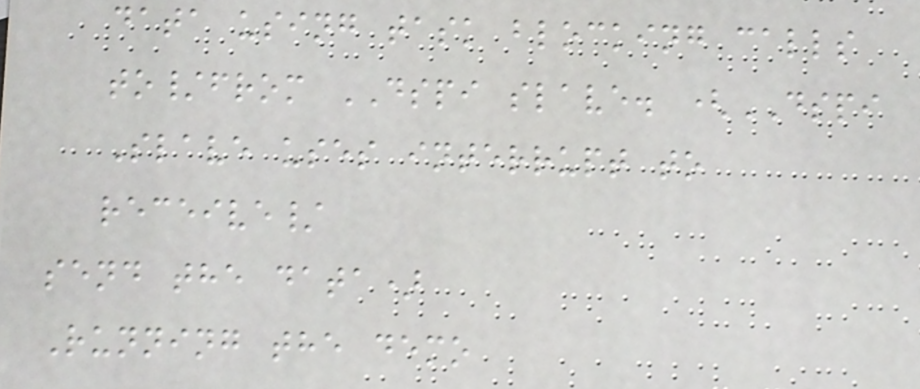data using task blocking calls
to/from DSPI slave. (DSPI
Slave uses interrupt to
receive/
send the data)
Running the demo
